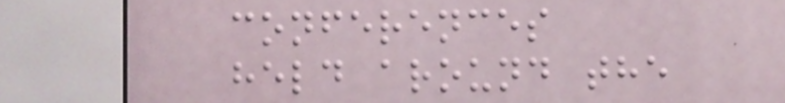conferences
held around the
